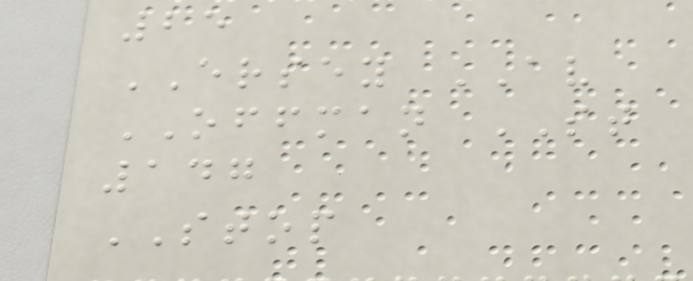25
ERSEY AV
OFFMAN ST
147
STOP
